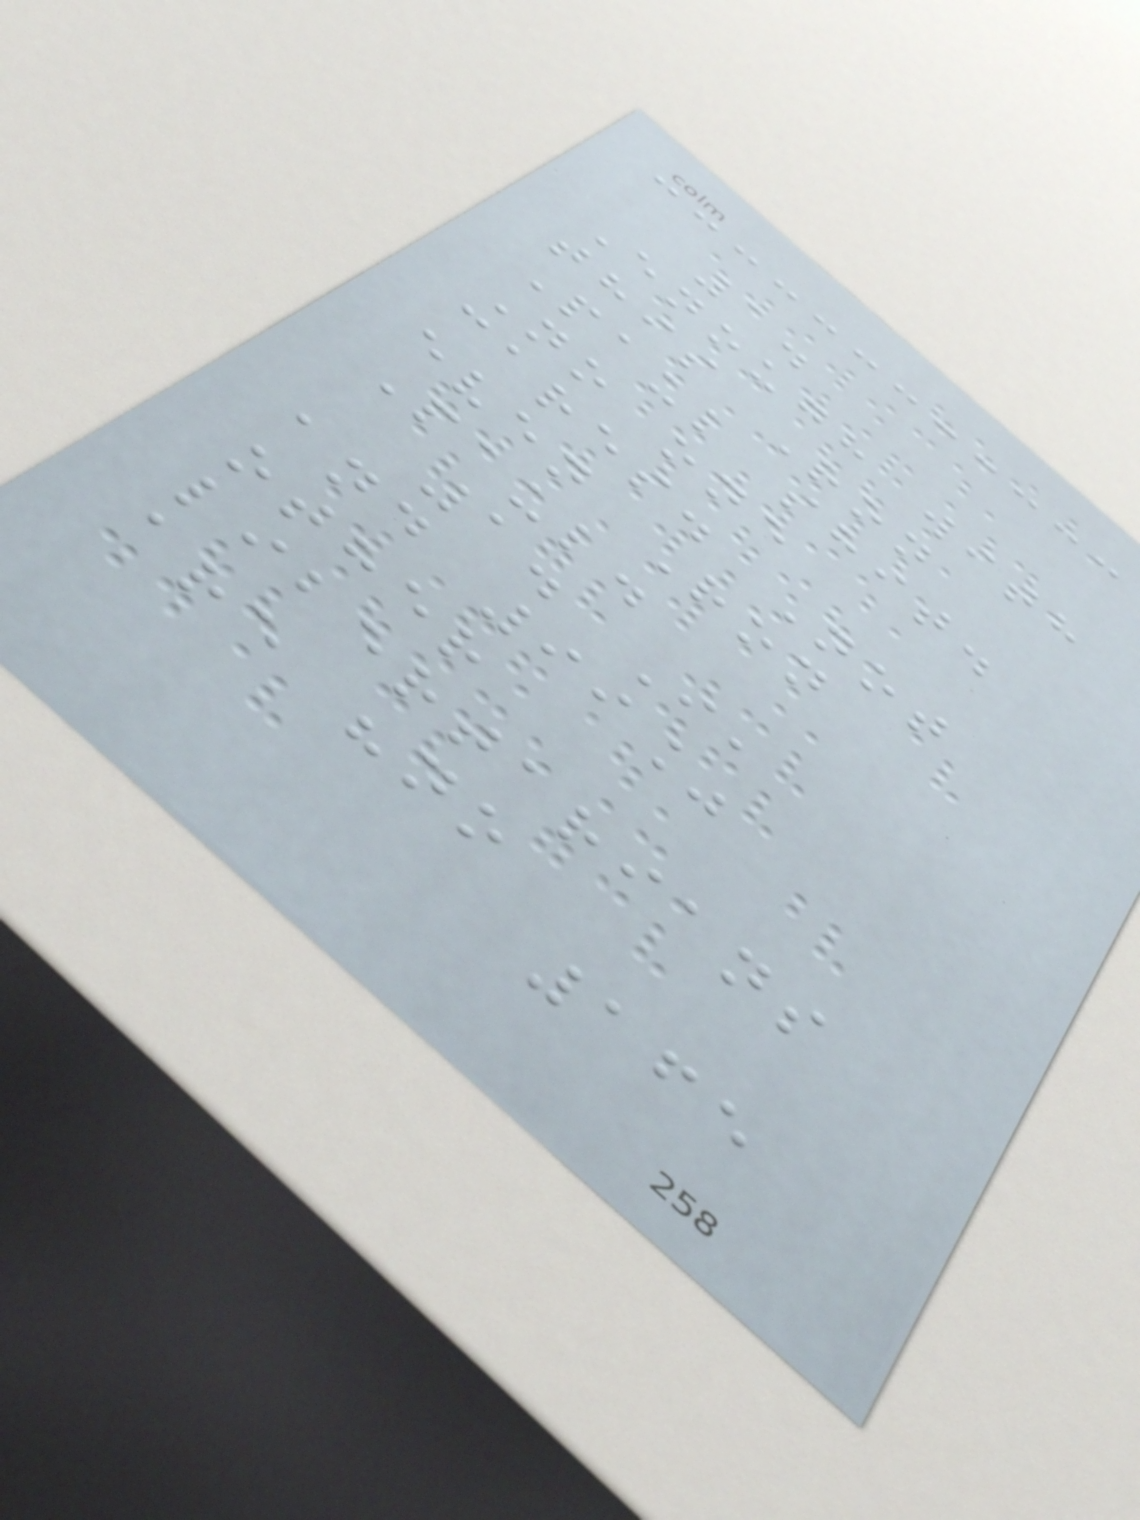1.
Enough with
this Ron
Paul shit.
No one
cares. Not
even Ron
Paul.
1. I,
and 99%
other
libertarians
are "no
165
